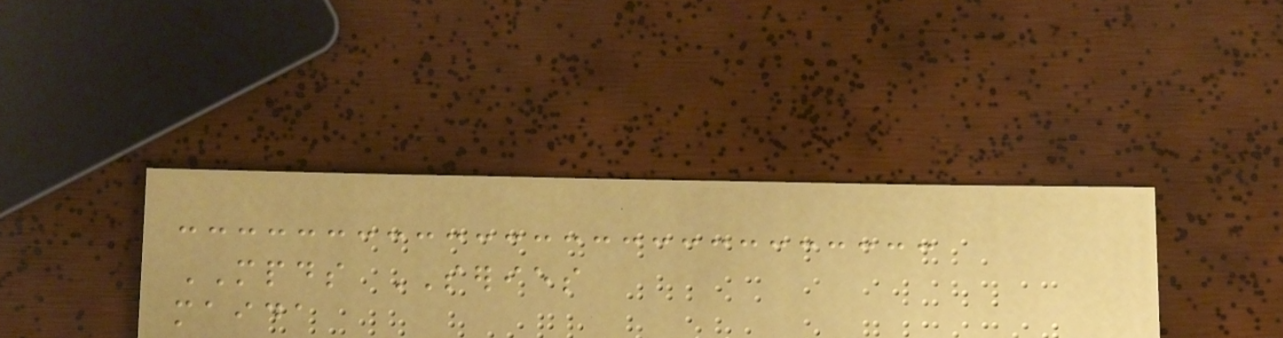MPDS SERIES
maida
